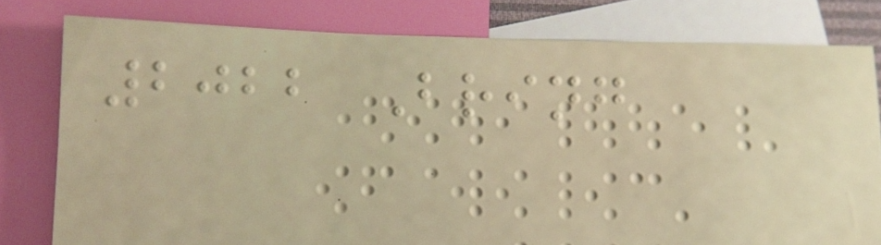2022 Bring
